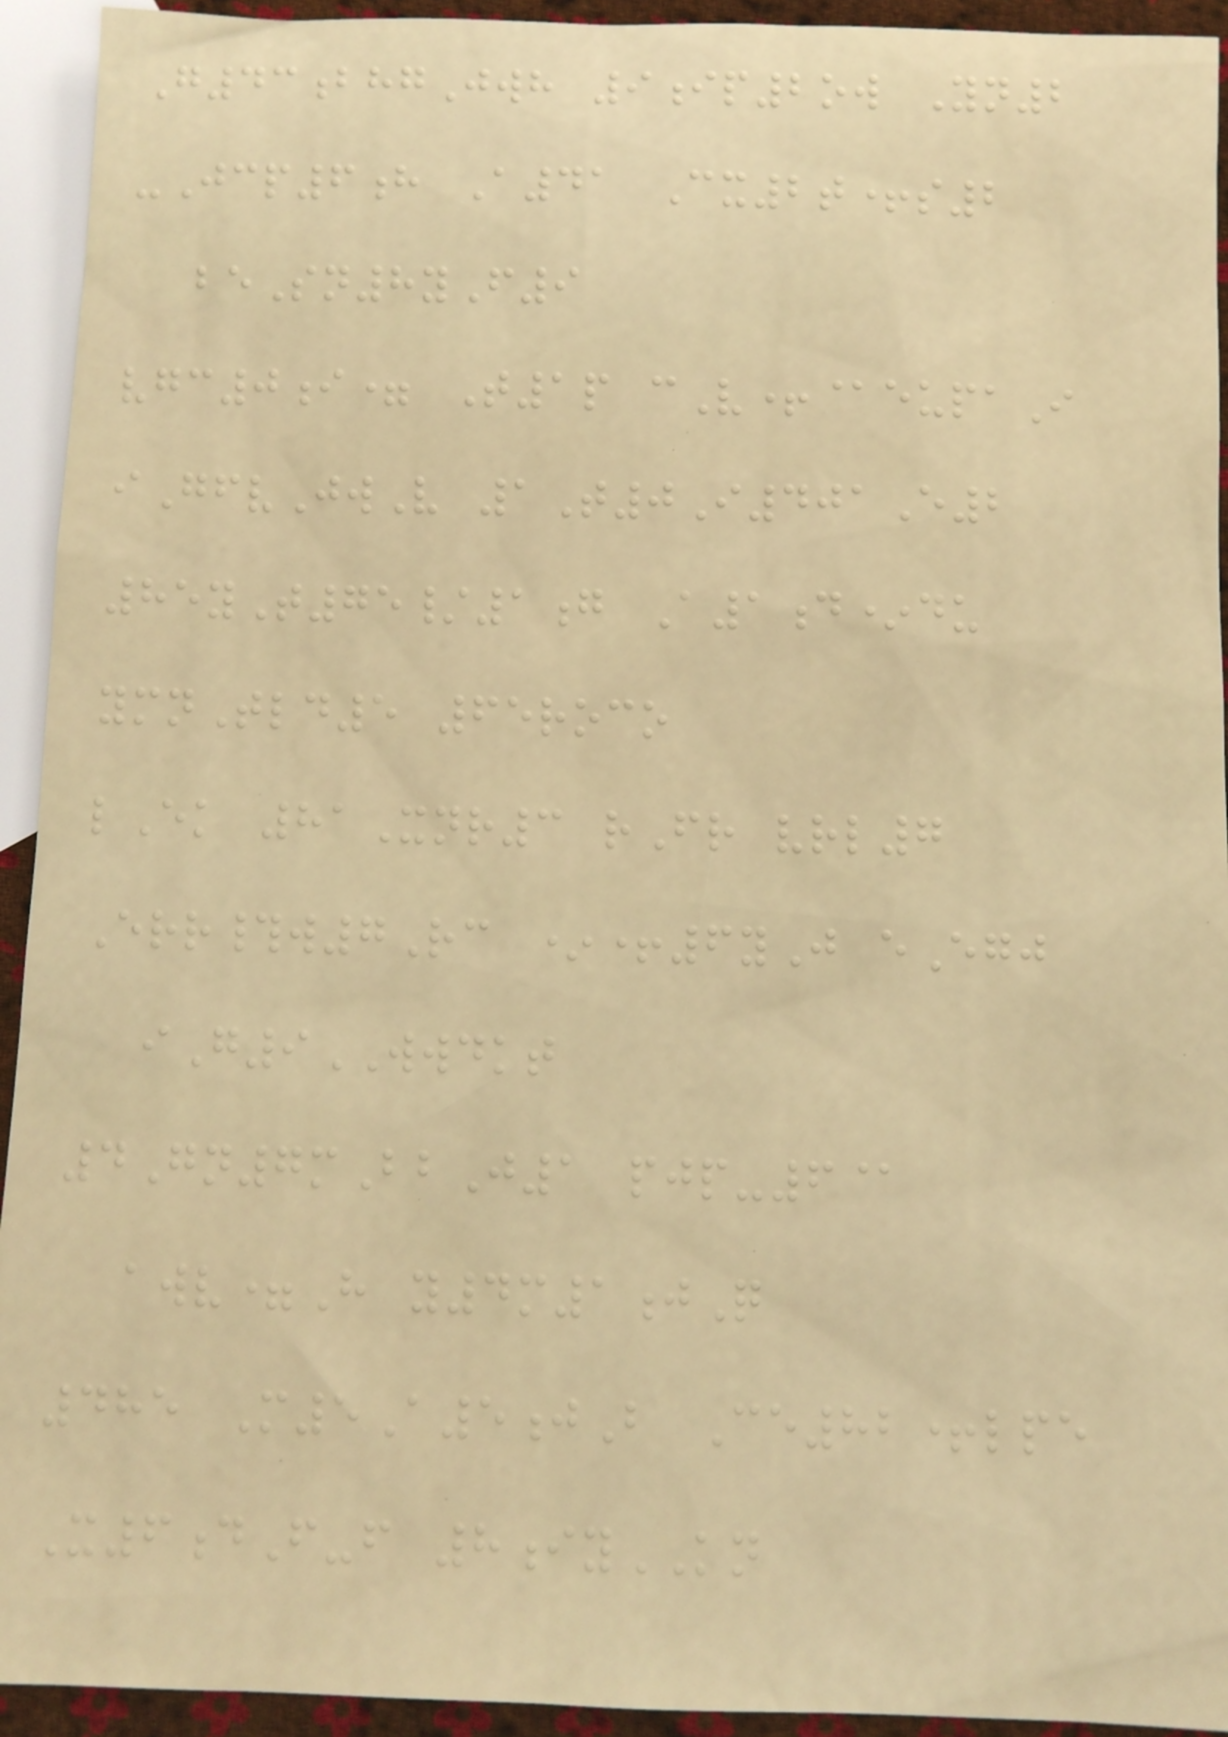G43bhgJwh 9ip2ow Yn2
-Jcp6h A41 Cx2t+s2
beSn8yF9
vgc0i= T1p cV+@eupaI
iGfvJwV 1T0I401E2
85yT75/1g A1d*du
ymnTld5 65roco
lEk 81Xnr3 rFr vrl7
Err#w7Rc *+6yJ eEgj
iG9WWDKT
4Gn7mBbJ1 pjp-6@
awv=H y4m1jQ
485 M5A5jB Ce82+lpe
X6dF-f 8iyKN
